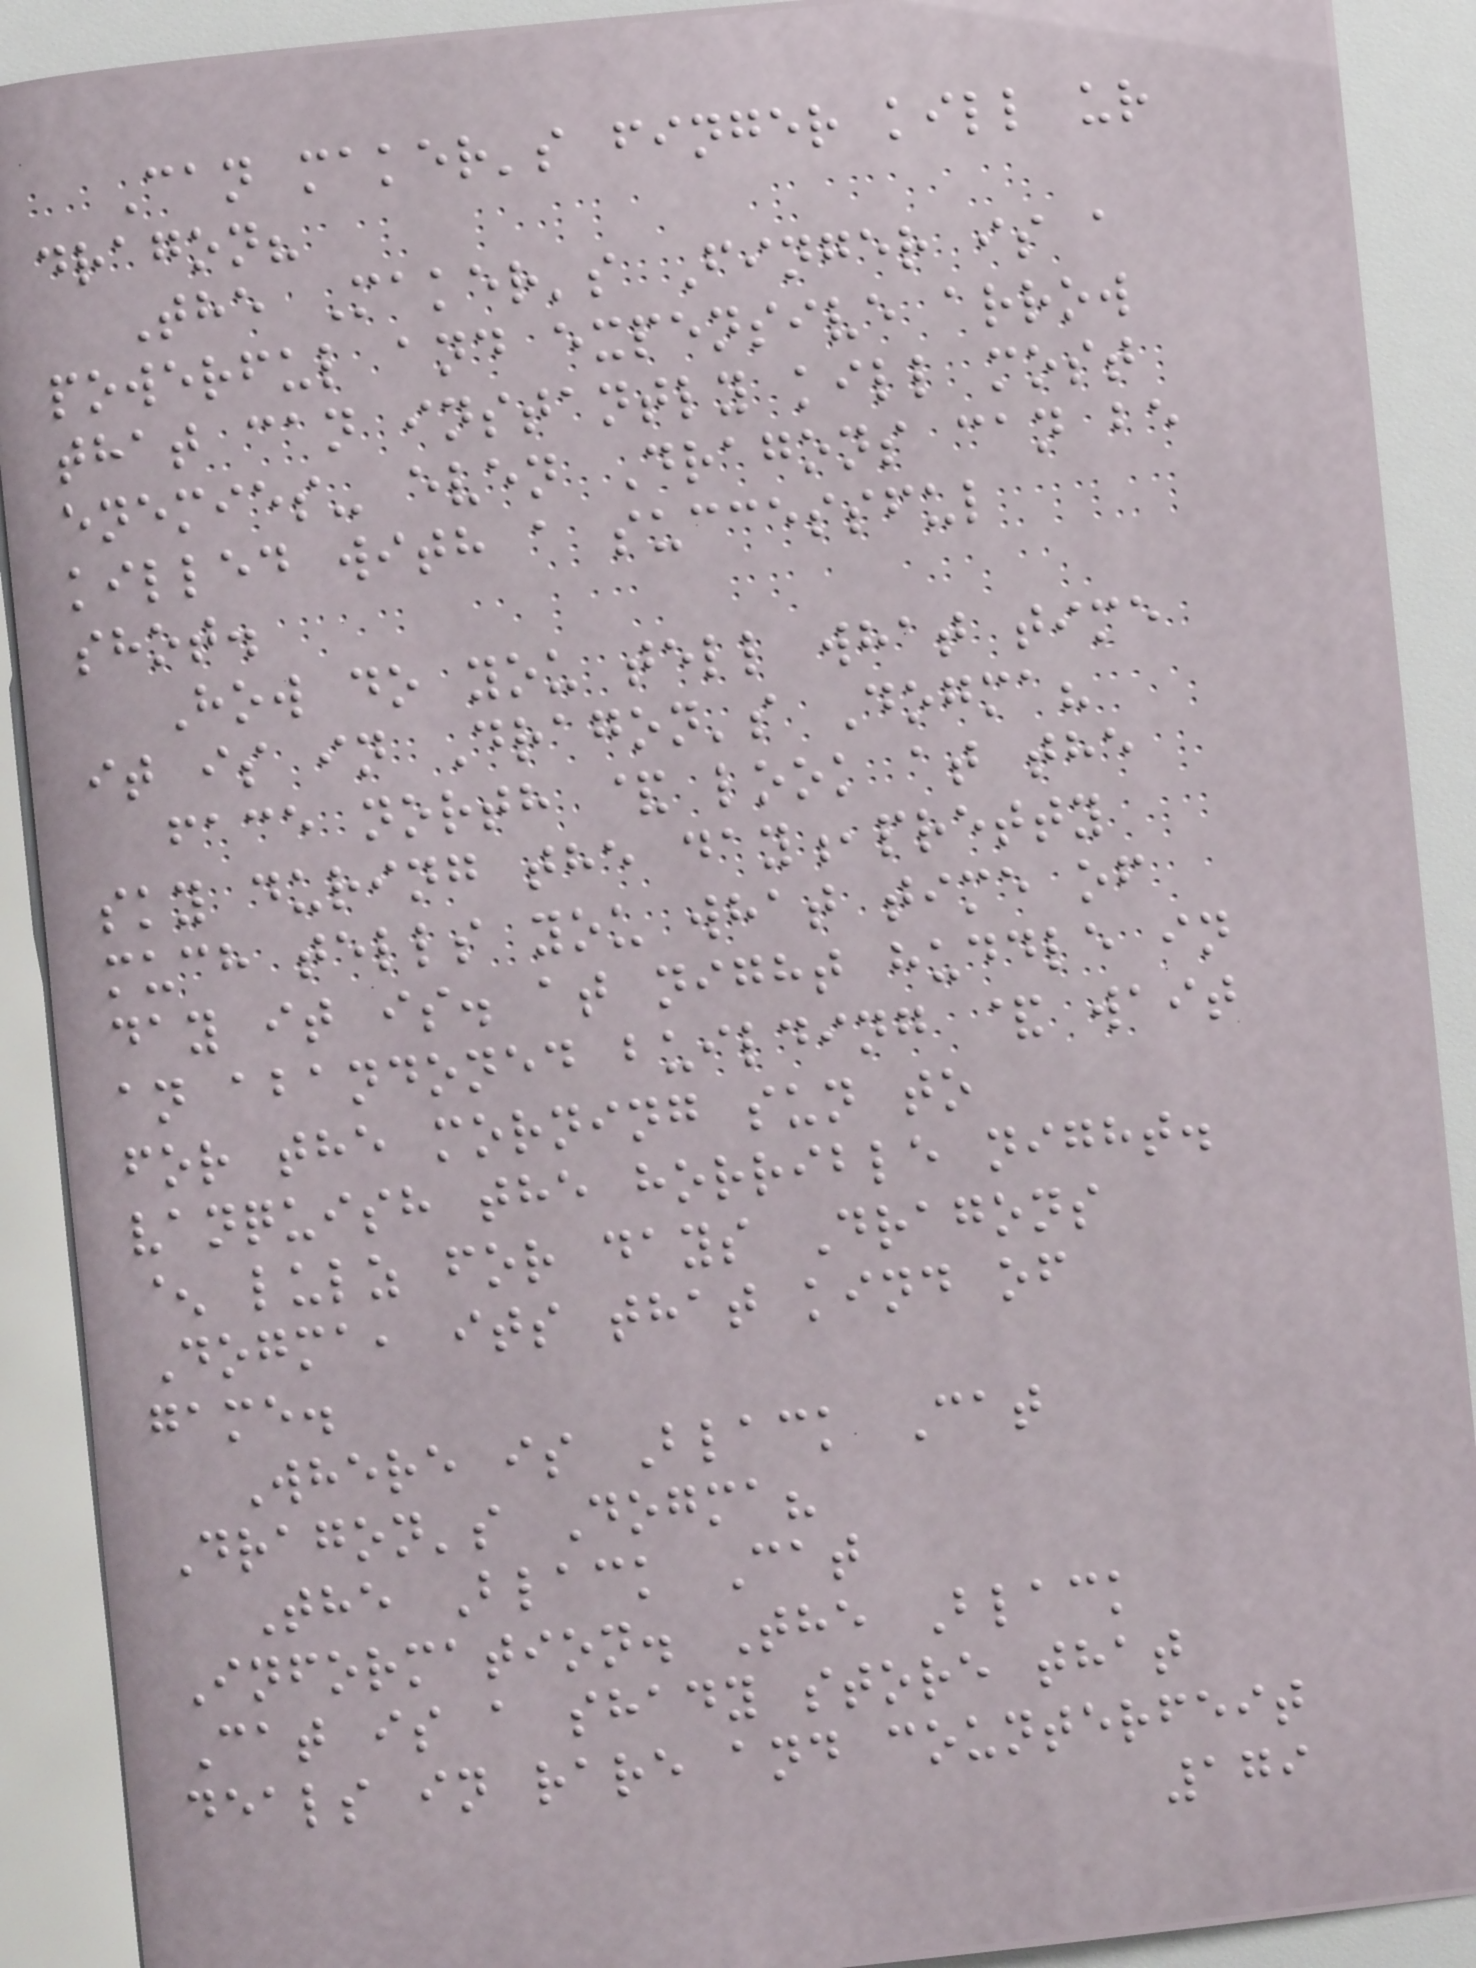Can maker's finger kill ur
dragon?
The Maker's Finger is a
powerful and expensive arrow
that can instantly kill most
enemies- even Dragons can be
killed with a successful
shot.
How do you tell what time
it is in Dragon's Dogma?
face north & look at the
sky during the day,pretty
much tells you what time of
day it is. at night huddle in
an abandoned building & wait
for the morning sun to
vanquish the horrible night.
^ lulz for days Dragons
Dogma, its that kind of
game.
Where is Black Cat
Dragon's Dogma?
The Black Cat
Information. The Black
Cat is a shady store that
deals in rare and counterfeit
179
